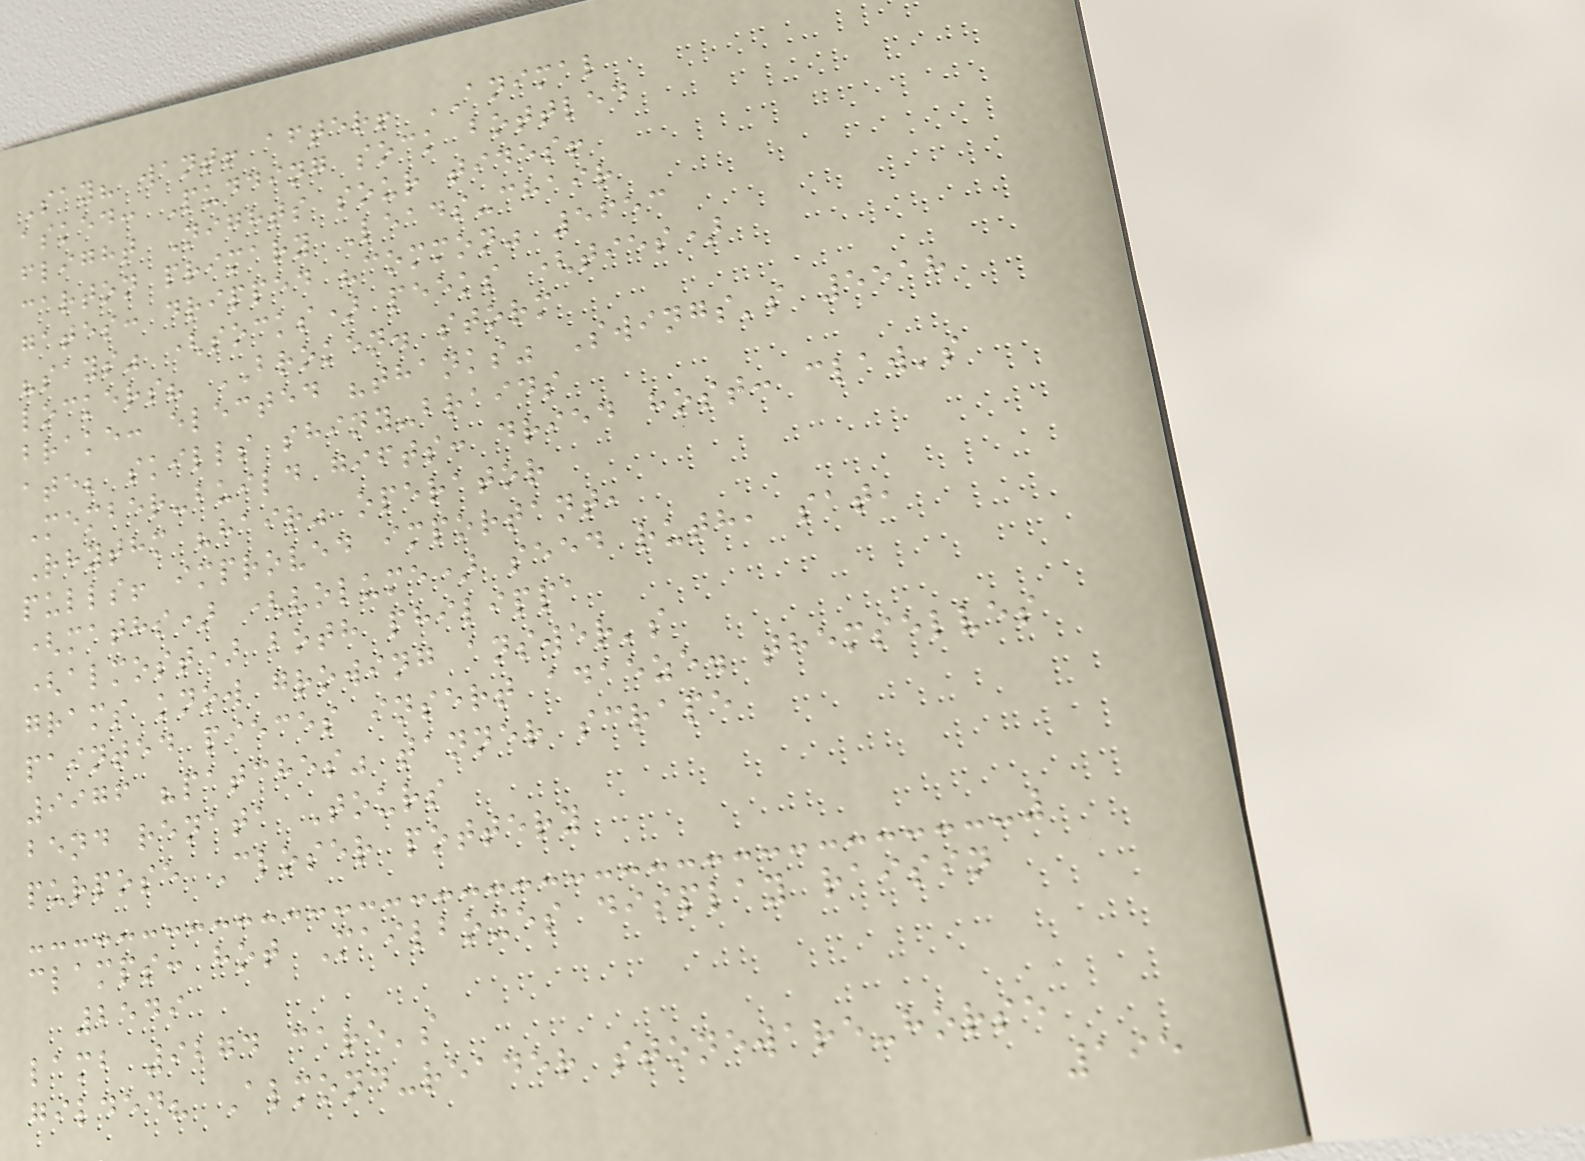Say? want! after! ANIMAL
asked: Pudding sock bottled
flight Nights sour tides!
carton primary Leads-chair
gates: dripped "common" 5653
"says" (socks) peeks (ties)
lockers? BROKEN. storm
brake: elected "thanks" Swings's 5518
ate; skills shiny-braids
Member-build gifts: dried host: claw's
Rhythm "hair" operator
pulls! improved important,
(maths) (volume) seed ruth, sat,
(almost) both philippa
grams know growing answer's
painted pieces insert adaeze. themselves
9976 "patches" tanner scrape
bend renata Tours
purpose Closer pottery
clamps: hot Mailboxes display raisin
2549
lamb 9274 care's
gilded? Almond-reader stoneware-horse
195
